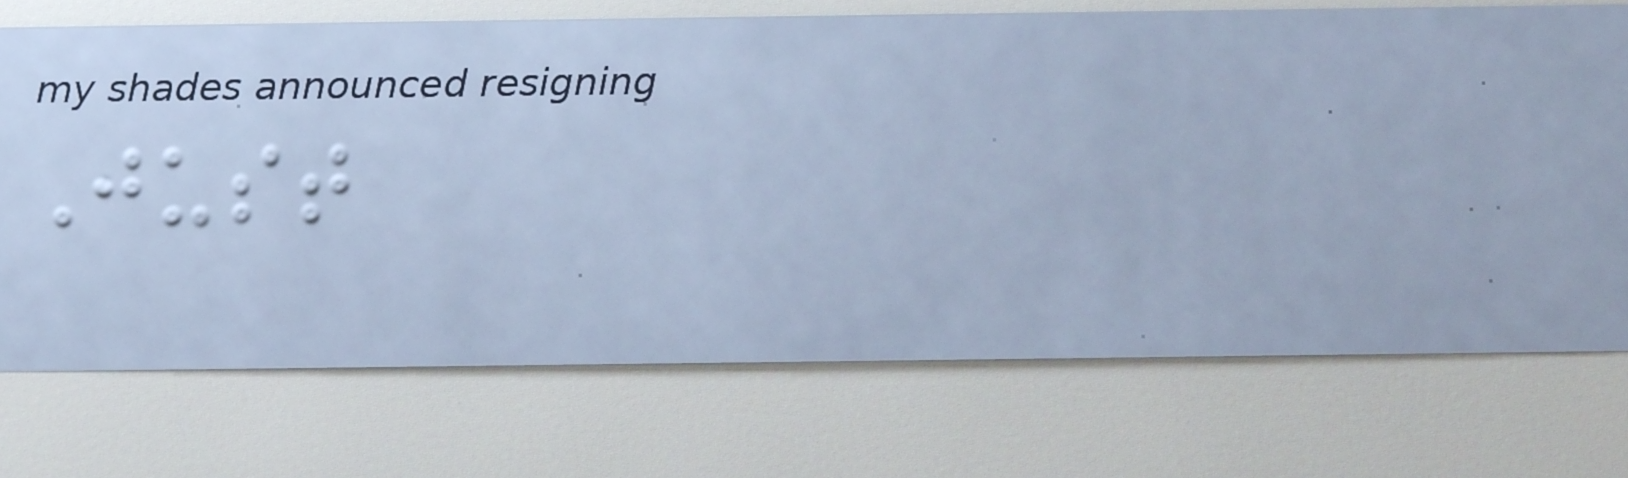Just
